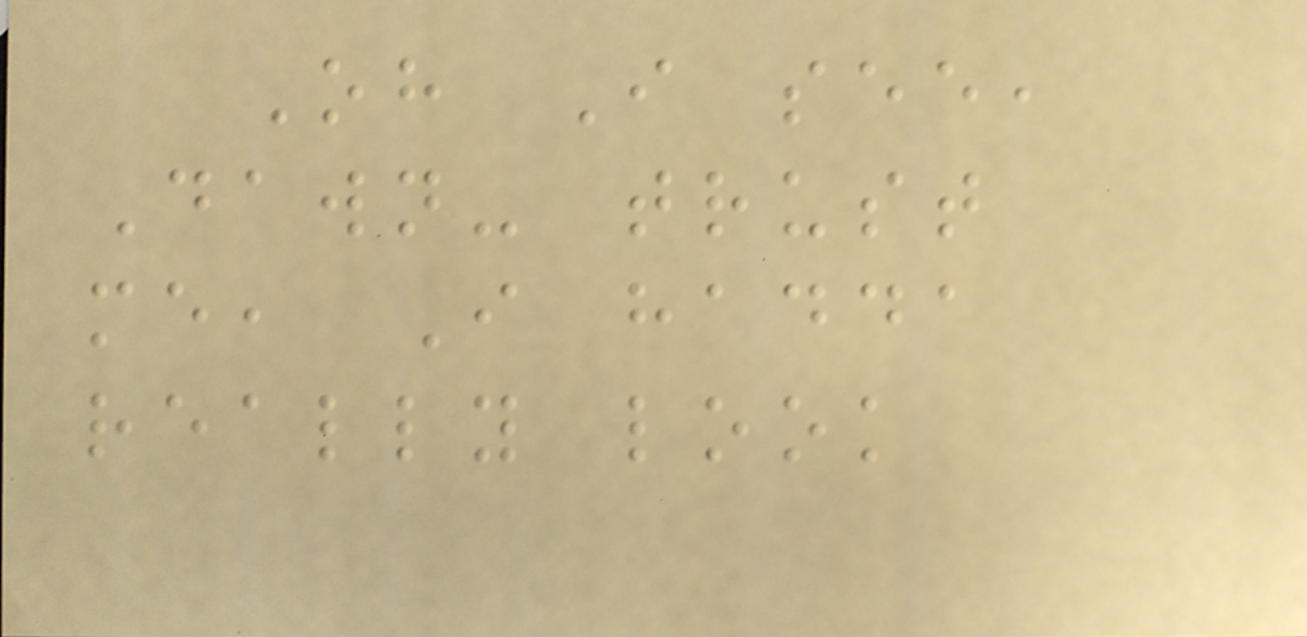Oh I see,
Dawn- trust
me, I hadda
really look
